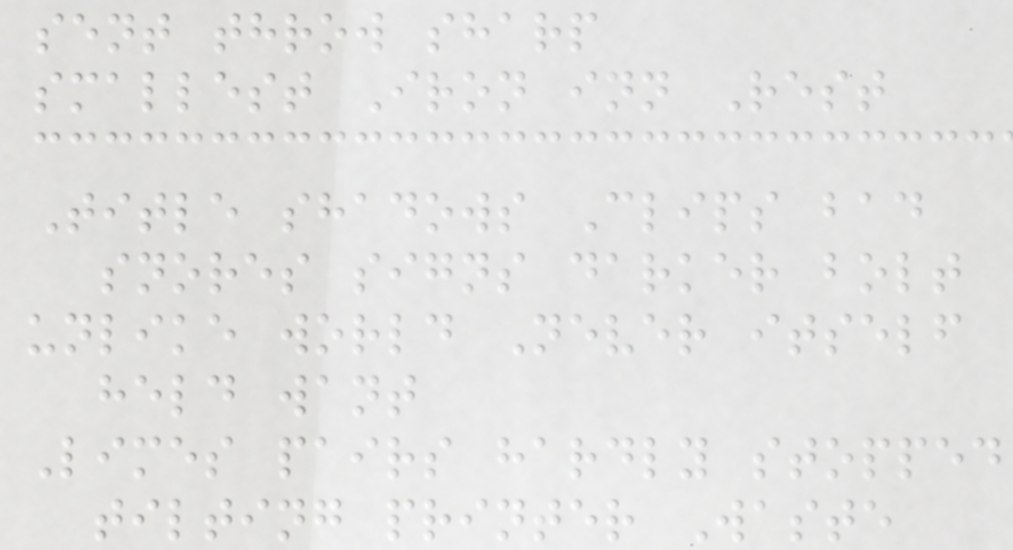sent throw sharp
smallest Iron inn Rest
Title shadows Clips bad
snores signs darker bolt
unlike world Never itself
held want
Limes pairs hardly stopped
tilting printer Waste
